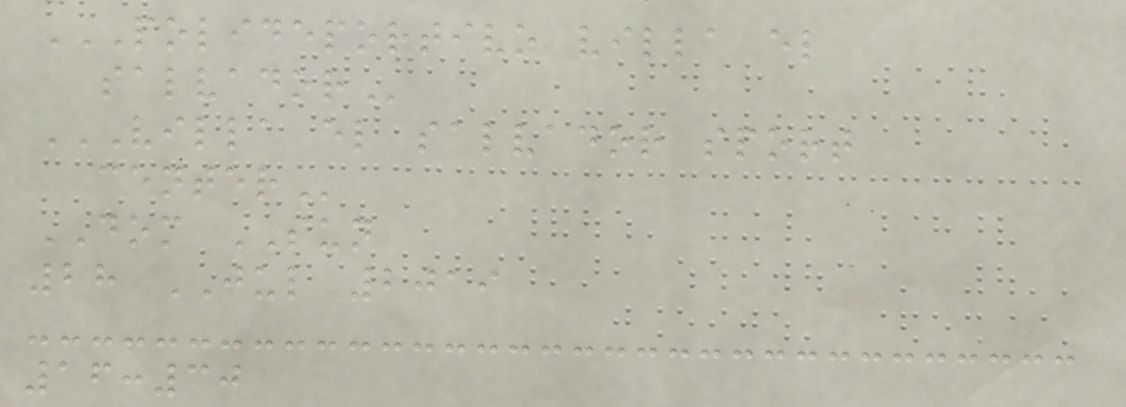POLIDEPORTIVO VILLA EL
SALVADOR
VILLA EL SALVADOR SPORT
CENTER
DOM SUN
28 JUL 2019
16:30
